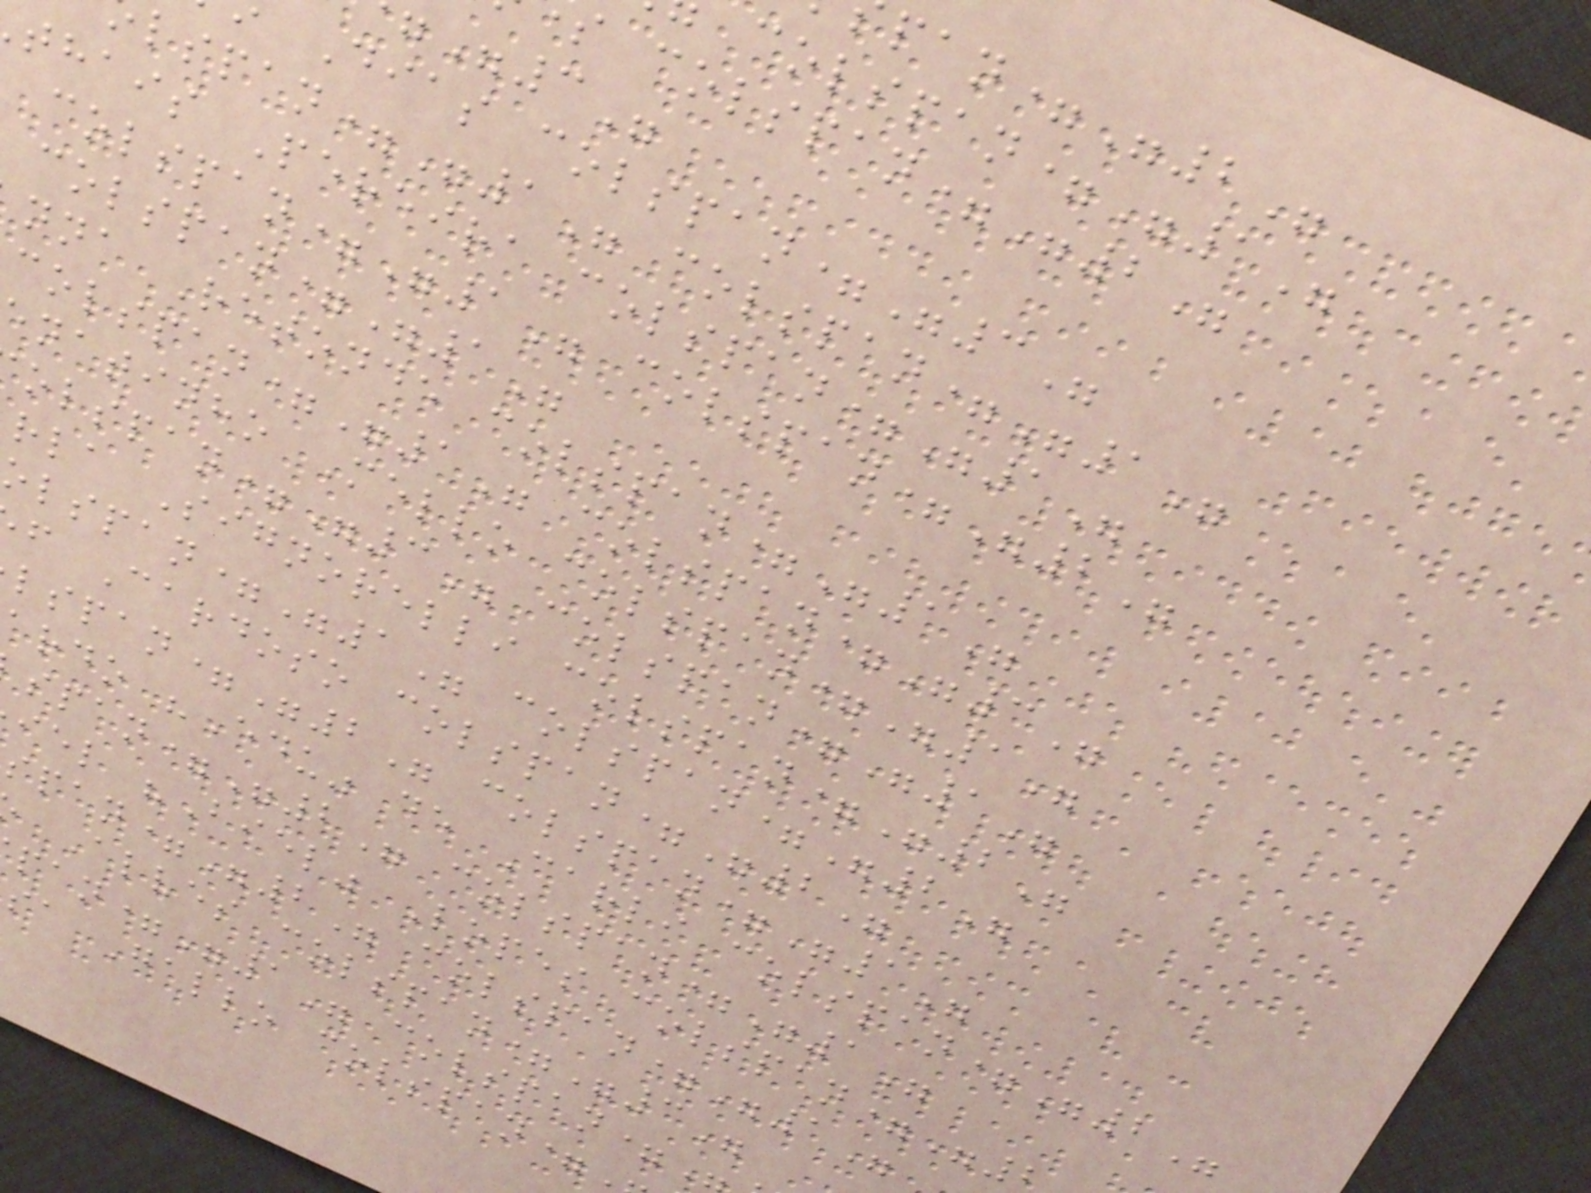pan="2"
colspan="1"
s colspan="2"
3"
Dias colspan="3"
lspan="1" colspan="1"
thais Pereira colspan="1"
colspan="1" colspan="2"
colspan="1"
nna Retonde colspan="1"
colspan="1" colspan="3"
natinho Mello colspan="1"
olspan="3" colspan="1"
rla Signorelli colspan="2"
olspan="1" colspan="2"
f Cardoso colspan="2"
lspan="2" colspan="1"
ardo "Edu" de Carli colspan="2"
span="2" colspan="1"
iel "Biel" Lopes colspan="
span="2" colspan="1"
Alves colspan="3"
pan="1" colspan=
sa Gallo colspan=
